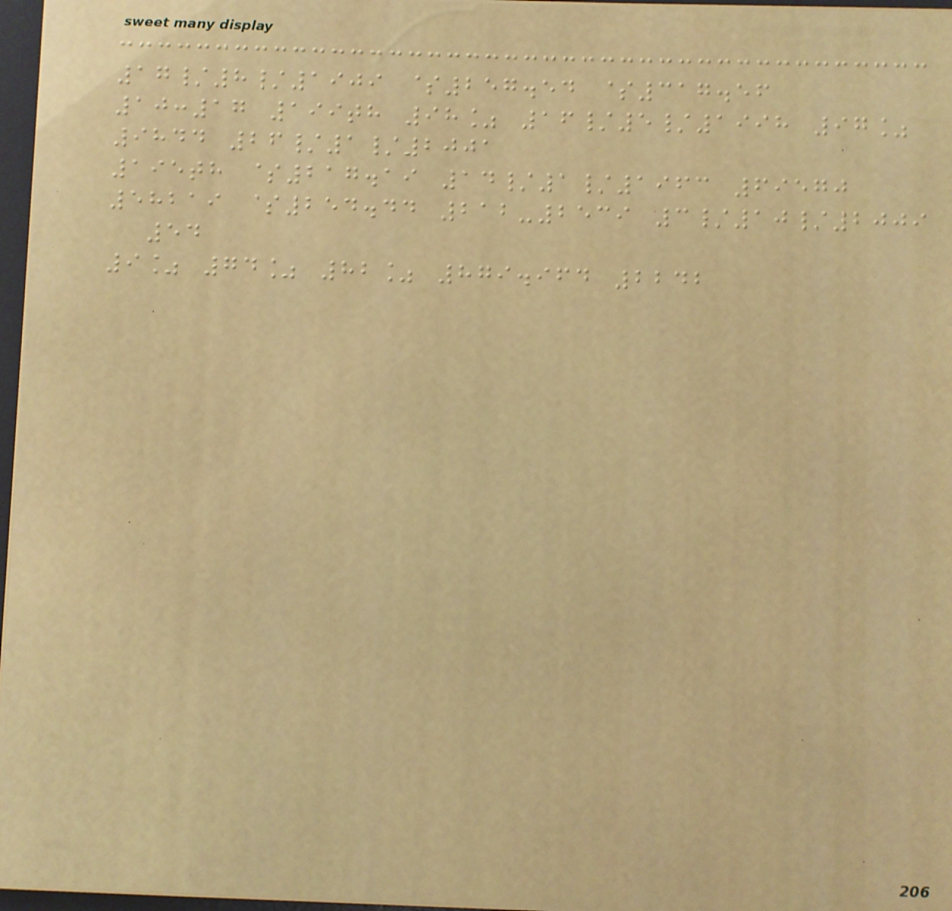17/8/1909 $257.54 $317.56
10:17 199th 98% 16/5/1998 97%
9844 26/1/2001
195th $217.19 14/1/1963 69570
58219 $254.44 212-2539 3/10/2009
54
9% 74% 82% 879.964 2242
